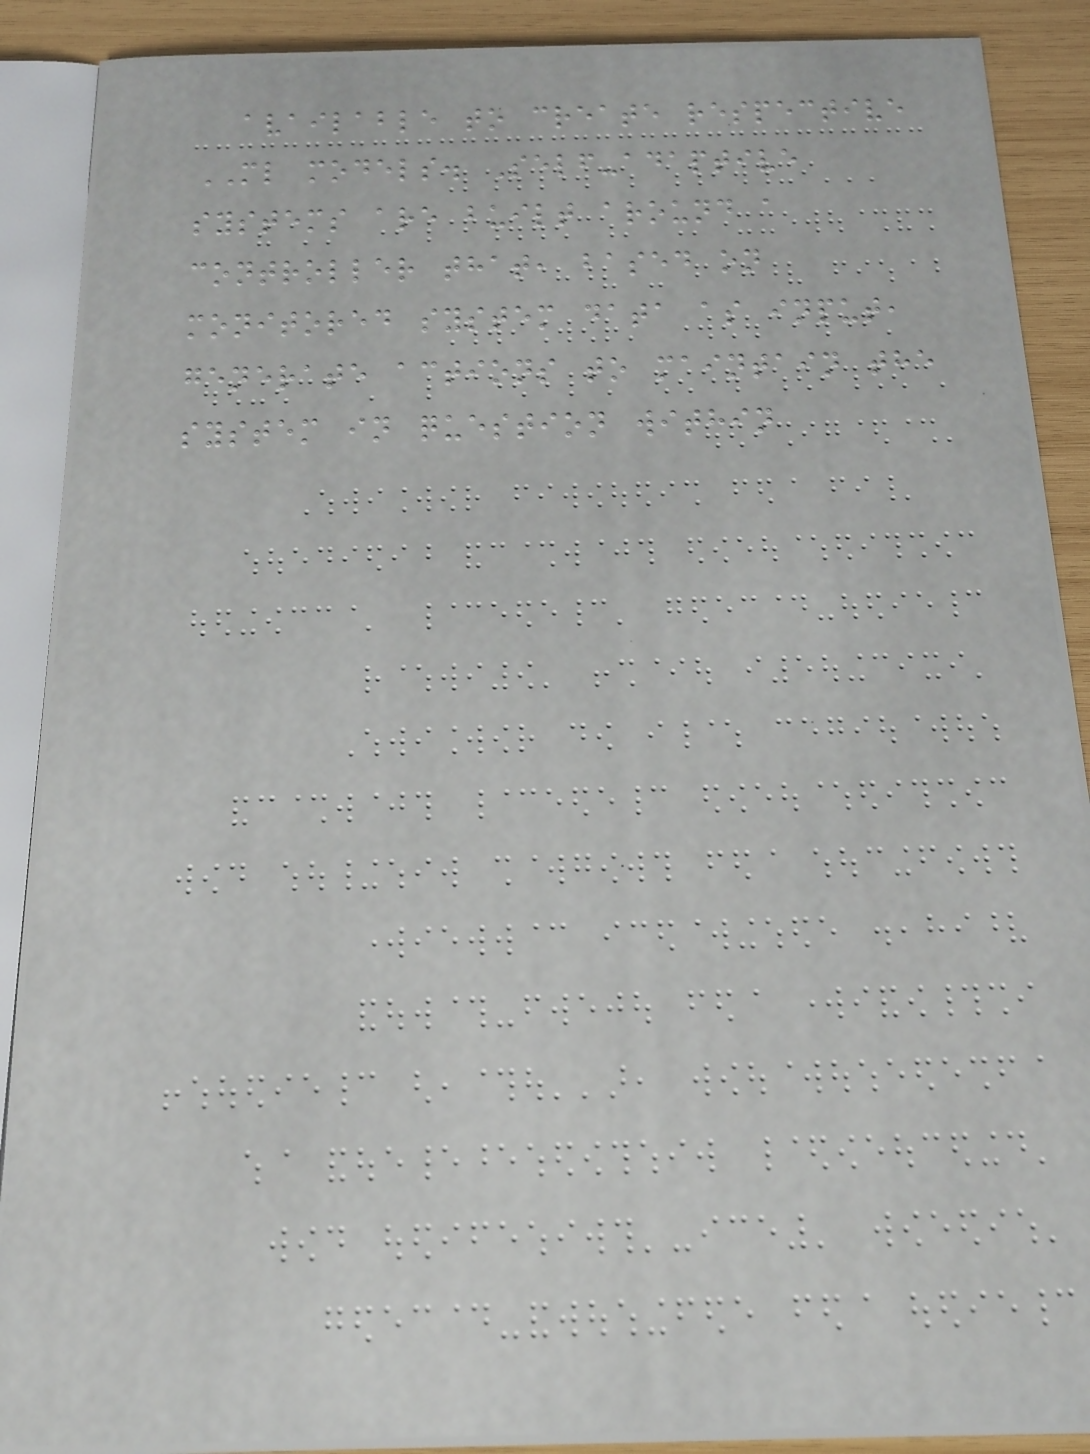available to create respective
ML models. Self-adaptive
systems are built around a
controller that, based on
monitored system data as input,
generate actions to maintain the
system in question within
